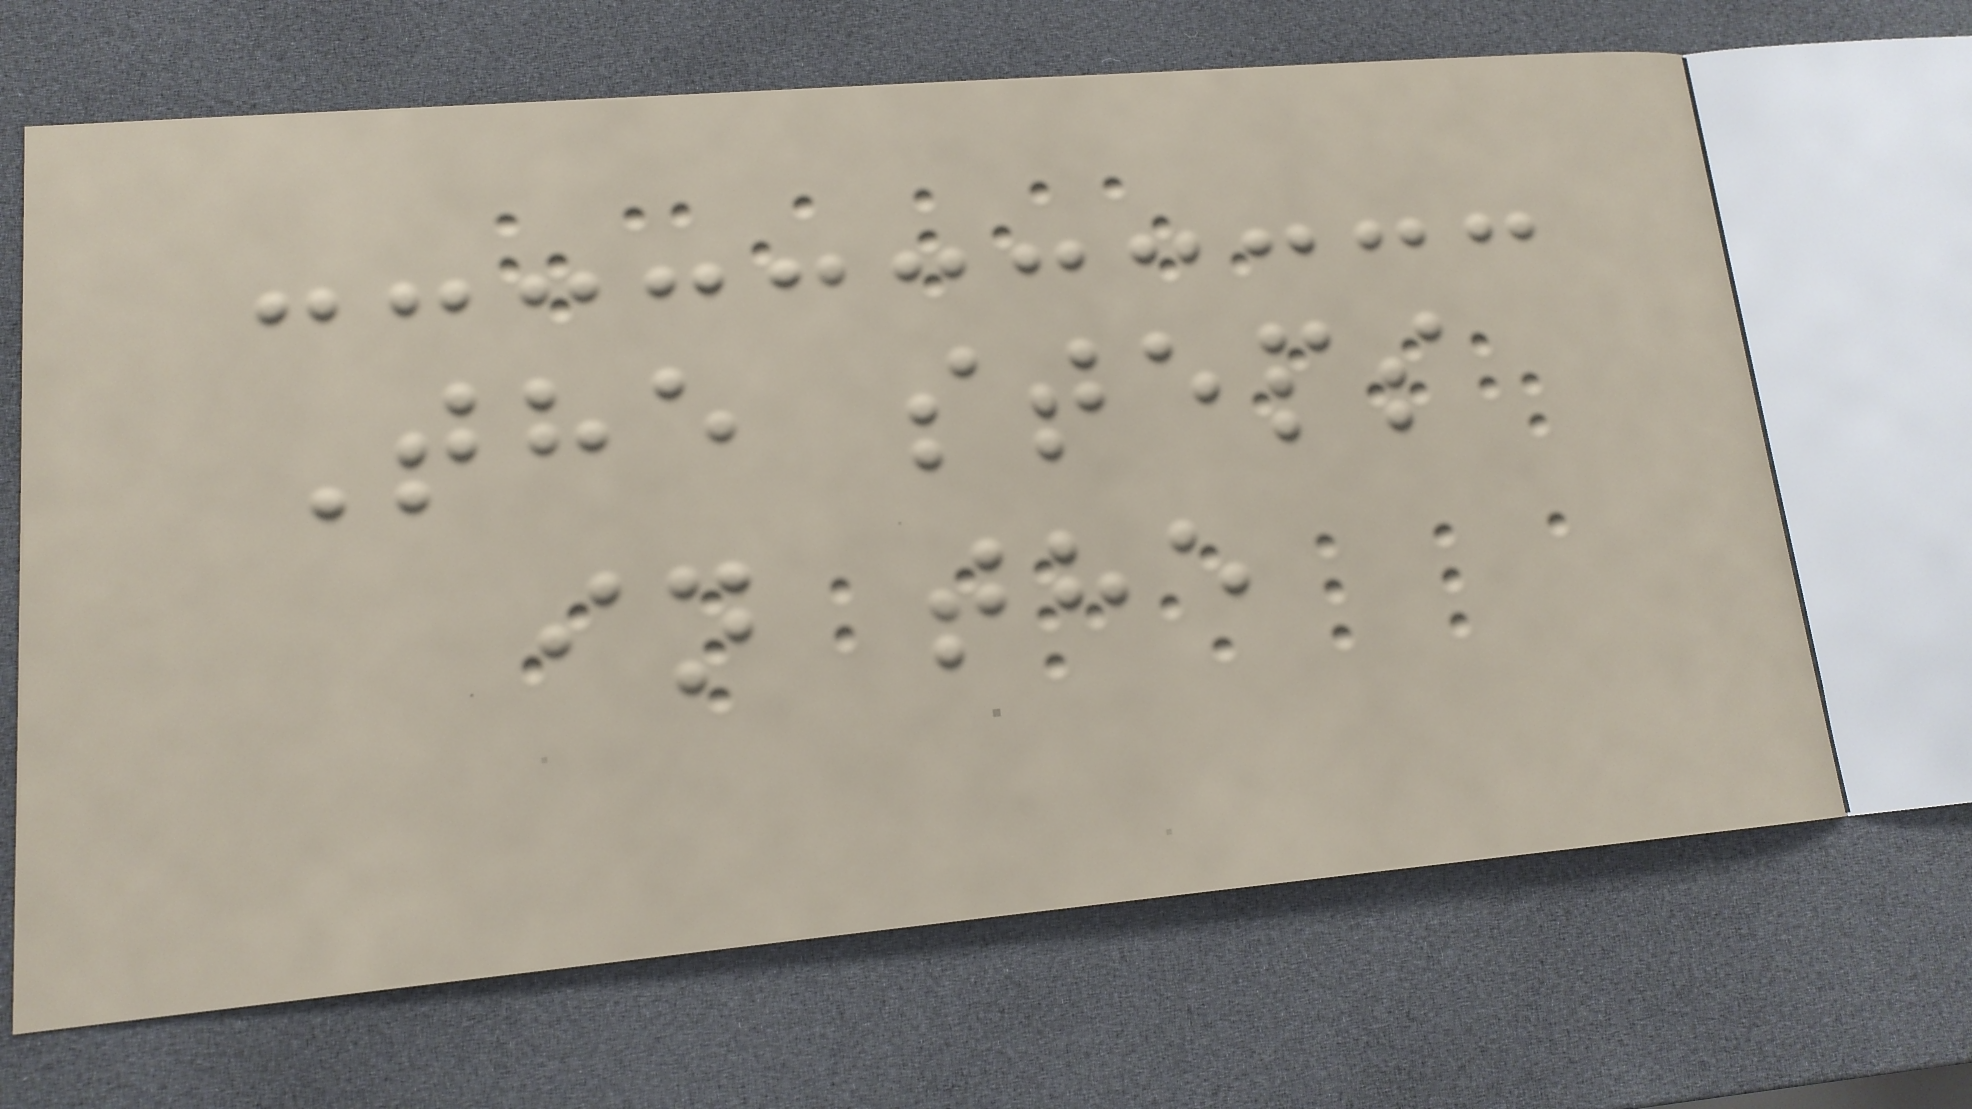The steps
in the
